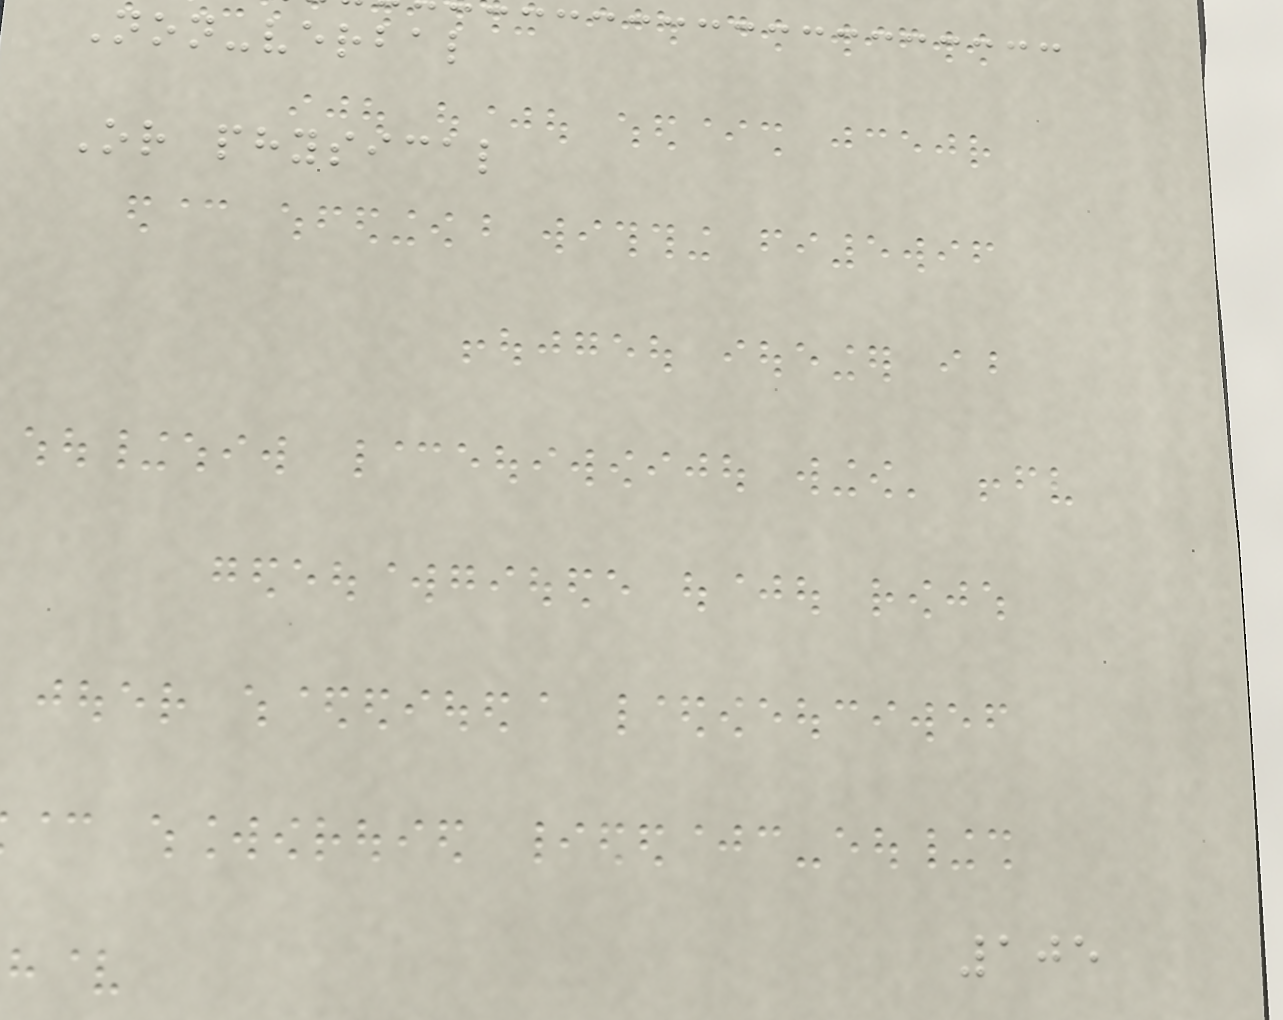Non-verbal
Or physical
105
